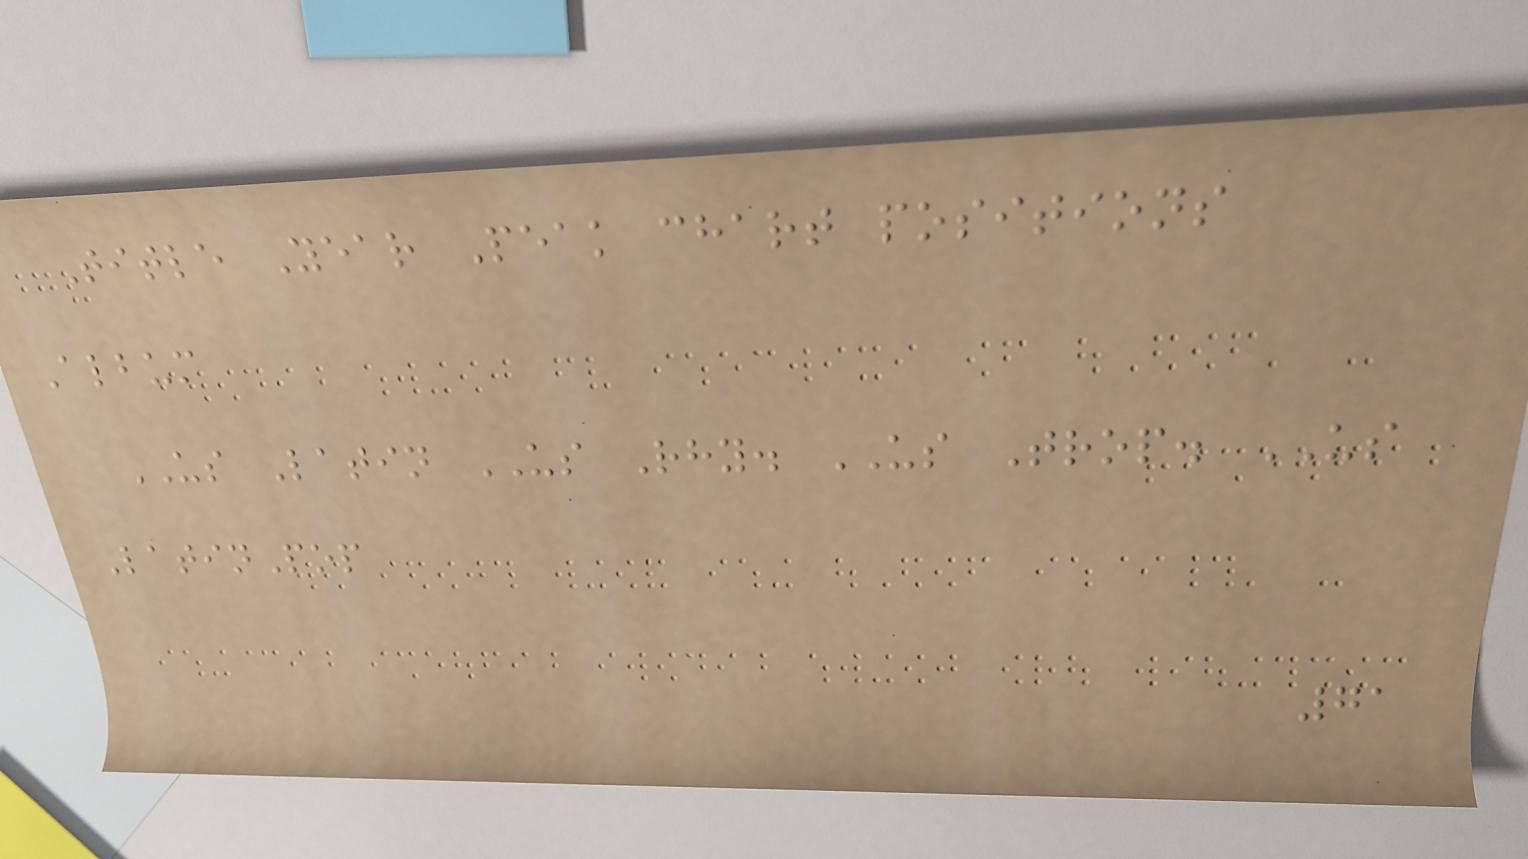Title Year Peak chart positions
Album
US Latin US Rhy. US Trop. US
LatinPop
71
